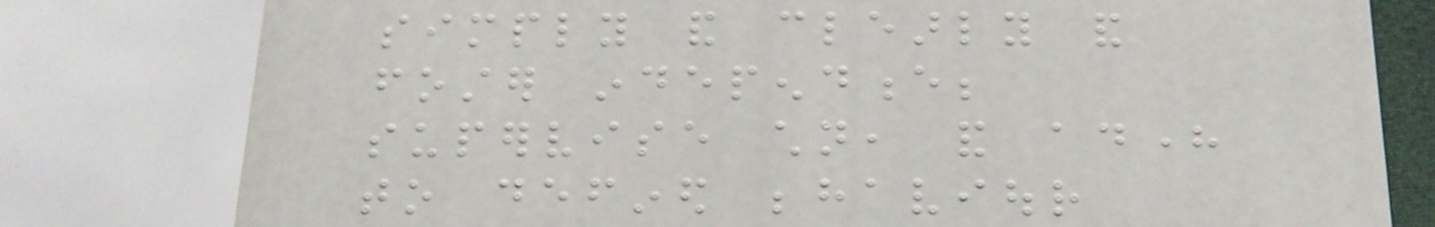simply and clearly and
foster independence;
supervise children, and adhere
to defined behaviour
